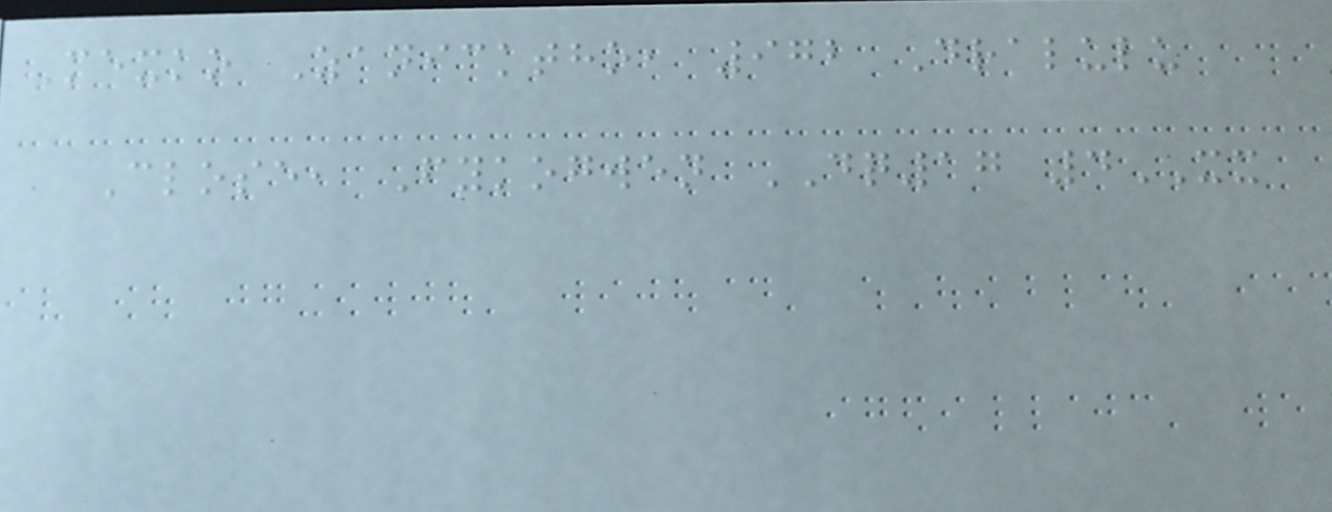Mexko Zanicktho, 972 Dralulu
Close, Fykogwen DQ17 4XX
